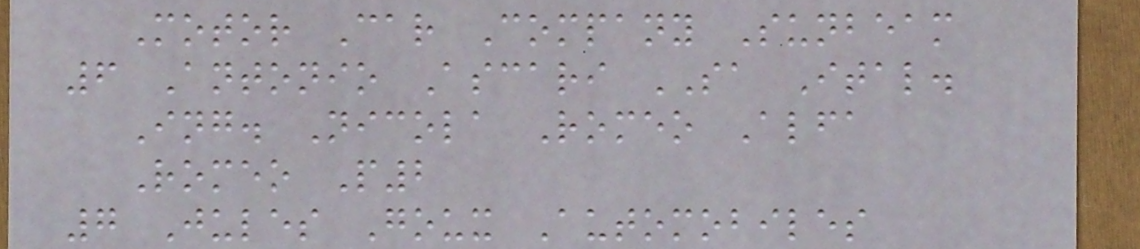Motor Car Company Sunbeam
6 Antonio Ascari SA Ital.
Ing. Nicola Romeo Alfa
Romeo P2
7 Jules Goux Automobiles
